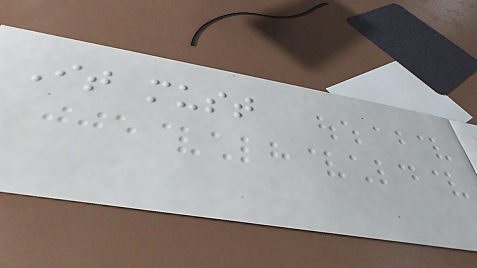It must
